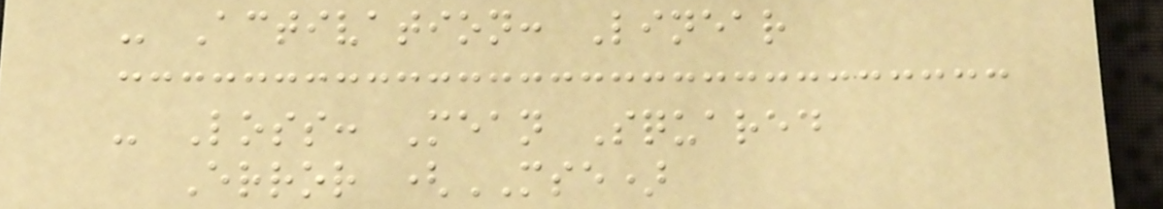- Activation: Linear
- Loss: Mean Squared
Error (MSE)
